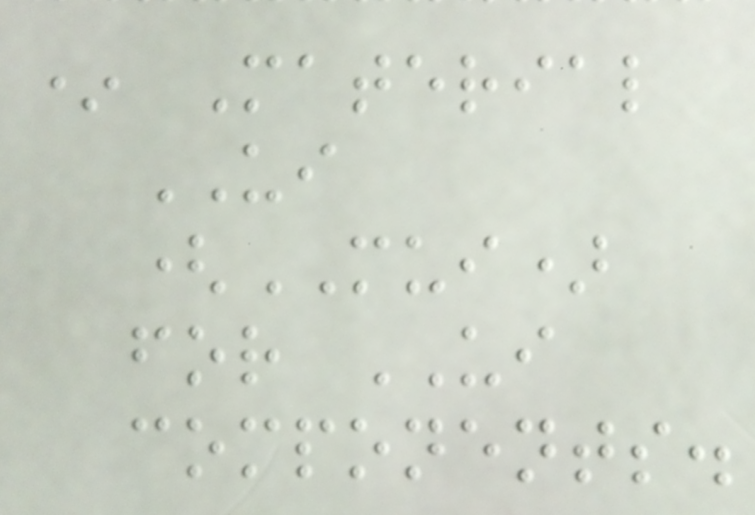* Material
UI
(MUI)
for UI
components.
